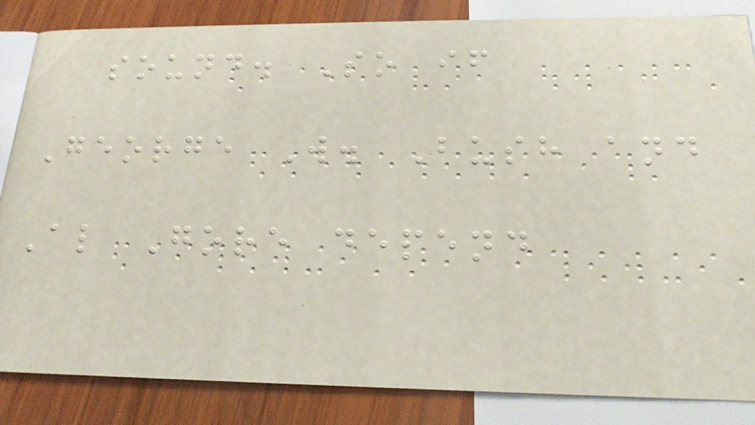sound. So if
George W. Bush and
Al Gore depend
